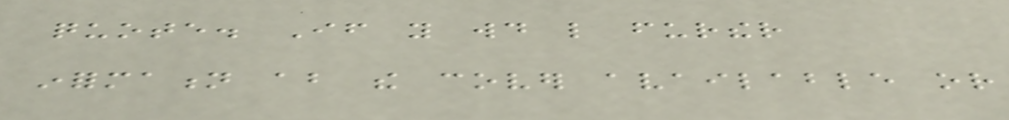quote. If you would like further
information about the cover available or
